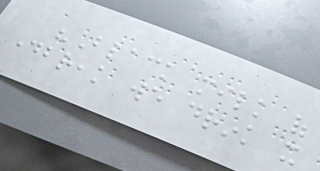"Black milk of
daybreak we drink it
